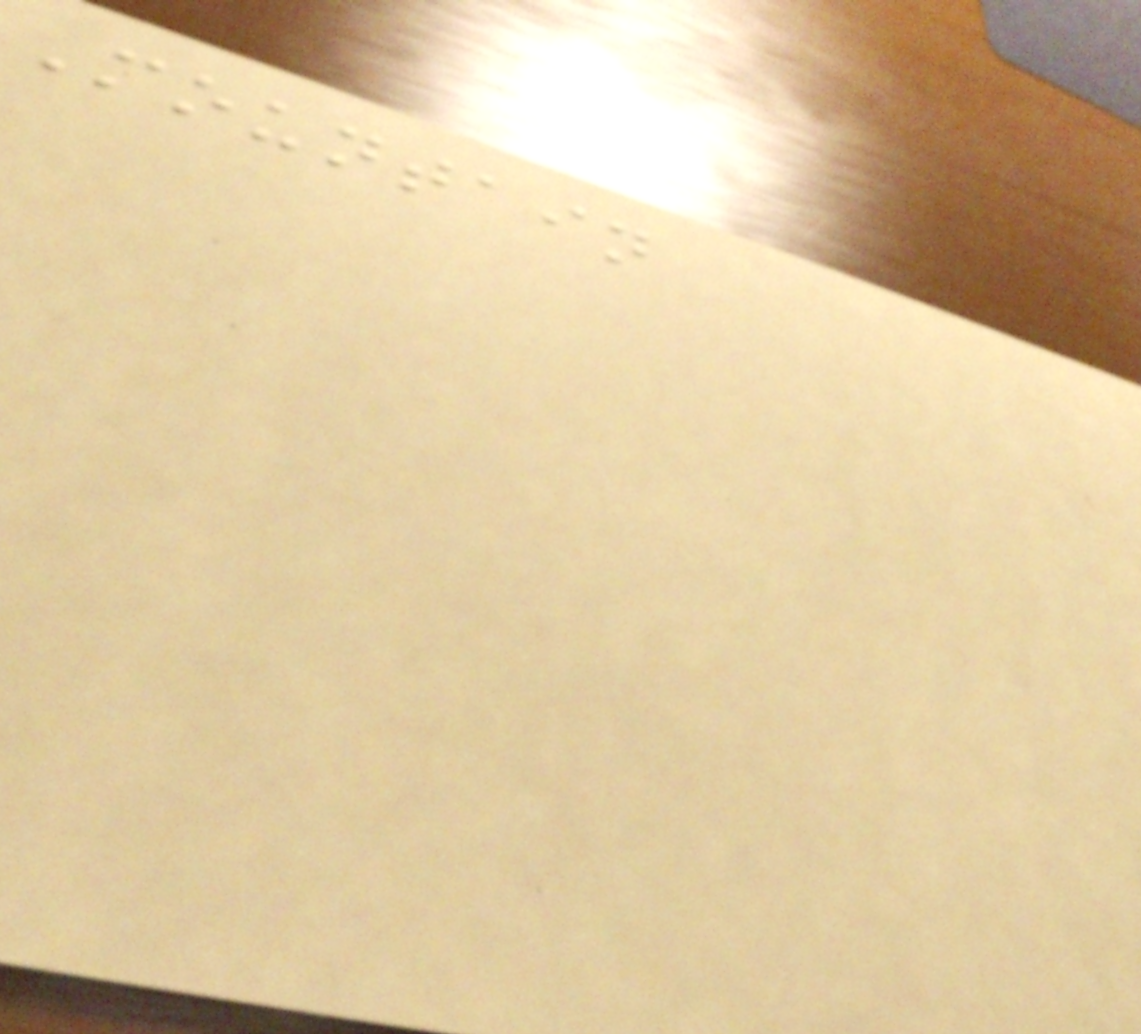Mountain
